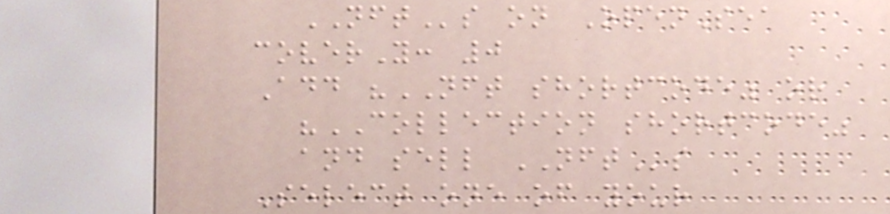NFTs on OpenSea
coverY: 0
Add "NFT shortcode" or
"COLLECTION shortcode"
and sell NFTs
Select one of your
